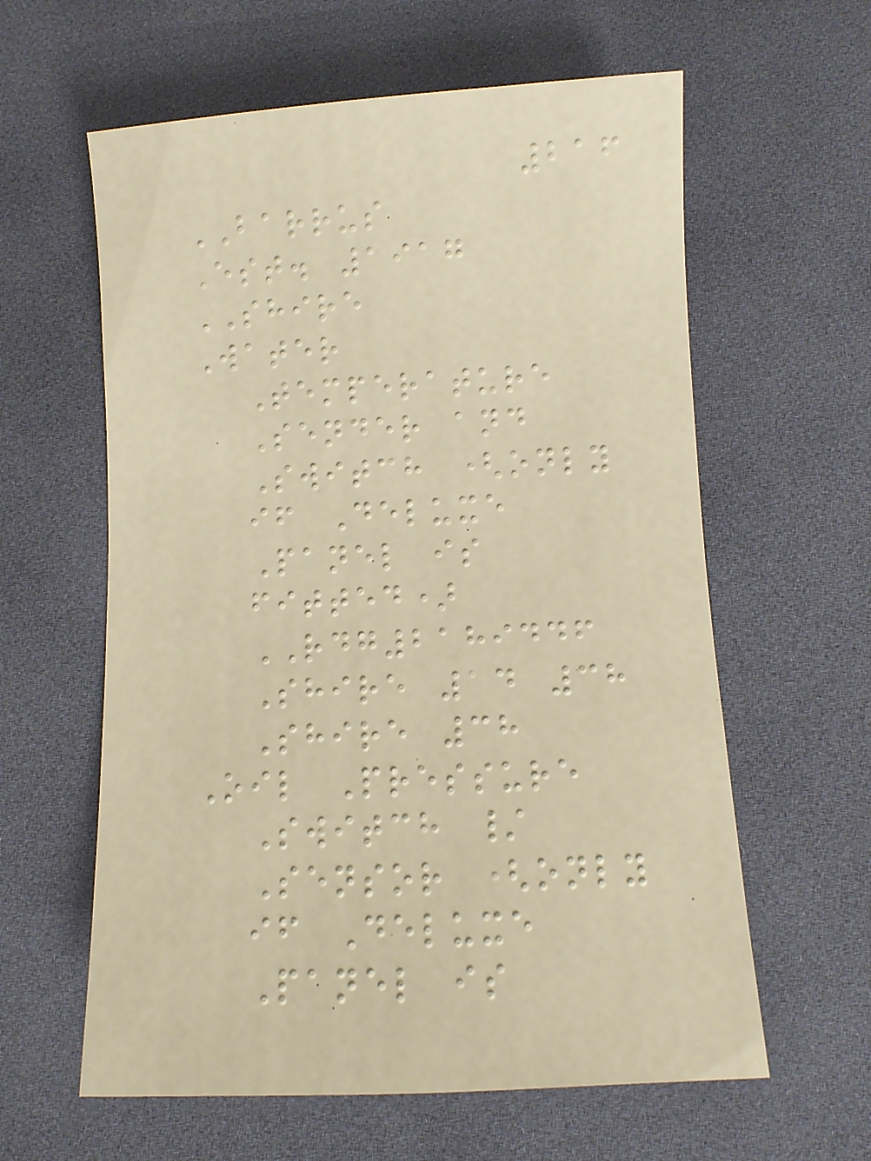216
BARRUS
Est. 1917
SHIRE
Water
Temperature
Sender and
Switch (only
if Deluxe
Panel is
fitted)
RDG2189446
Shire 14 38
Shire 38
Oil Pressure
Switch /
Sensor (only
if Deluxe
Panel is
